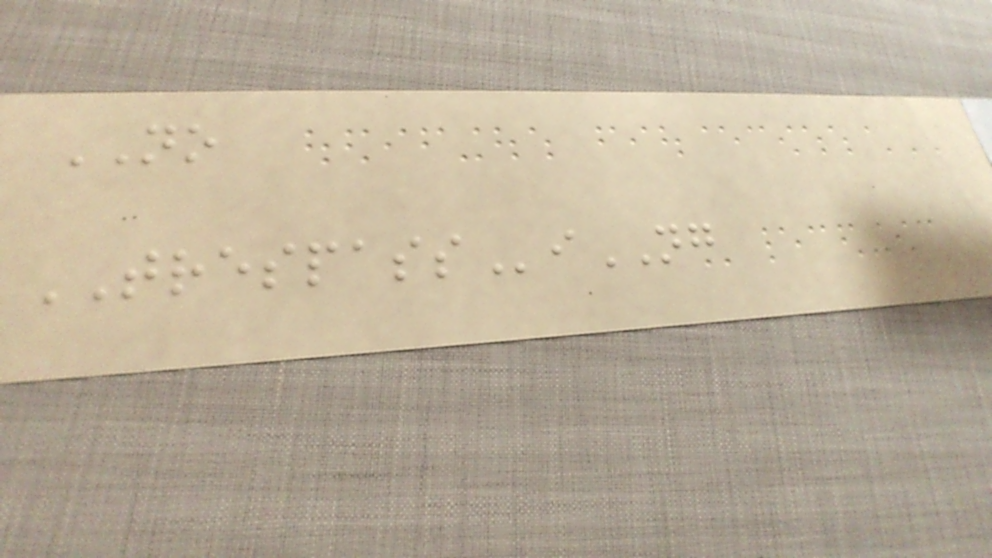NO
TRESPASSiNG
